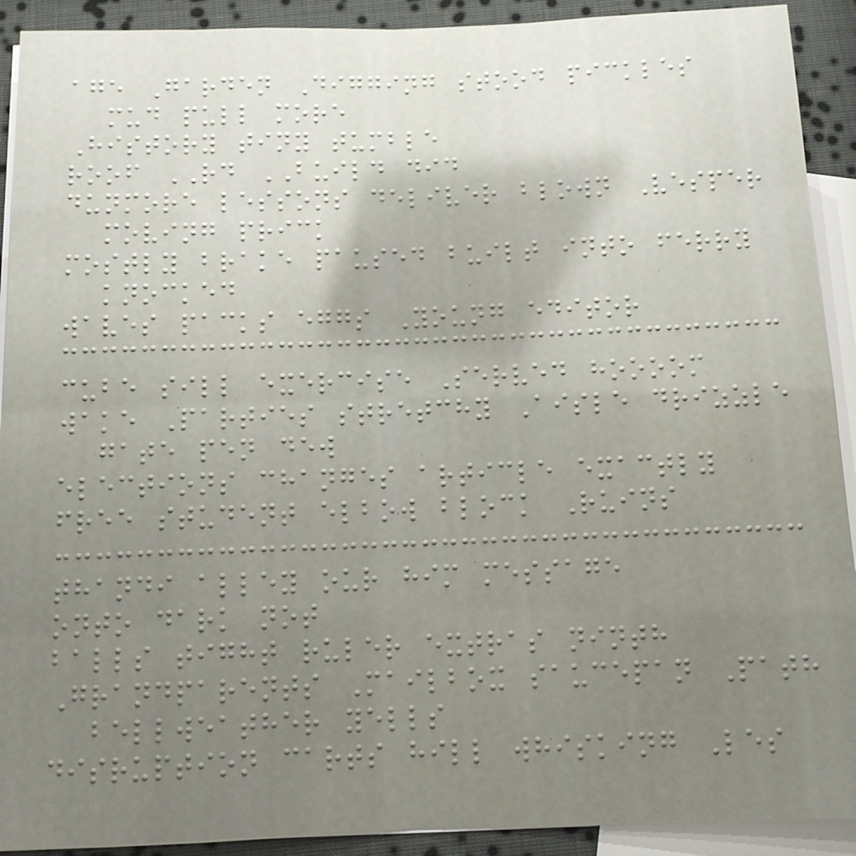age Garden Digging stood pickles
mud pull more
History tiny tumble
roof RD BUILD did
dunmore lessons deliver blown Vesper
moving prick
mostly brake paused built into ferry
knocked
waves packs eggs Young editor
cube sill exercise Served hoooom
wake Parties stretchy Aisle drizzle
gate pen dew
elections changes article exactly
free student elbow block Ruins
thandi alley our him message
onto dark not
balls tight ruler extras ninth
Grandparents Mailbox saucepan Path
bellweather yells
disruption carts hill whisking Les
